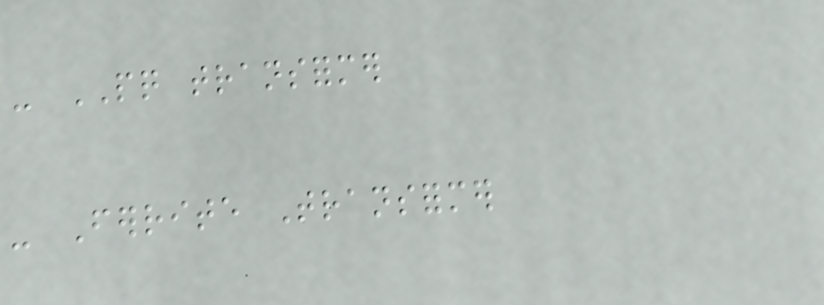- PQ transformer
- Ferrite Transformer
